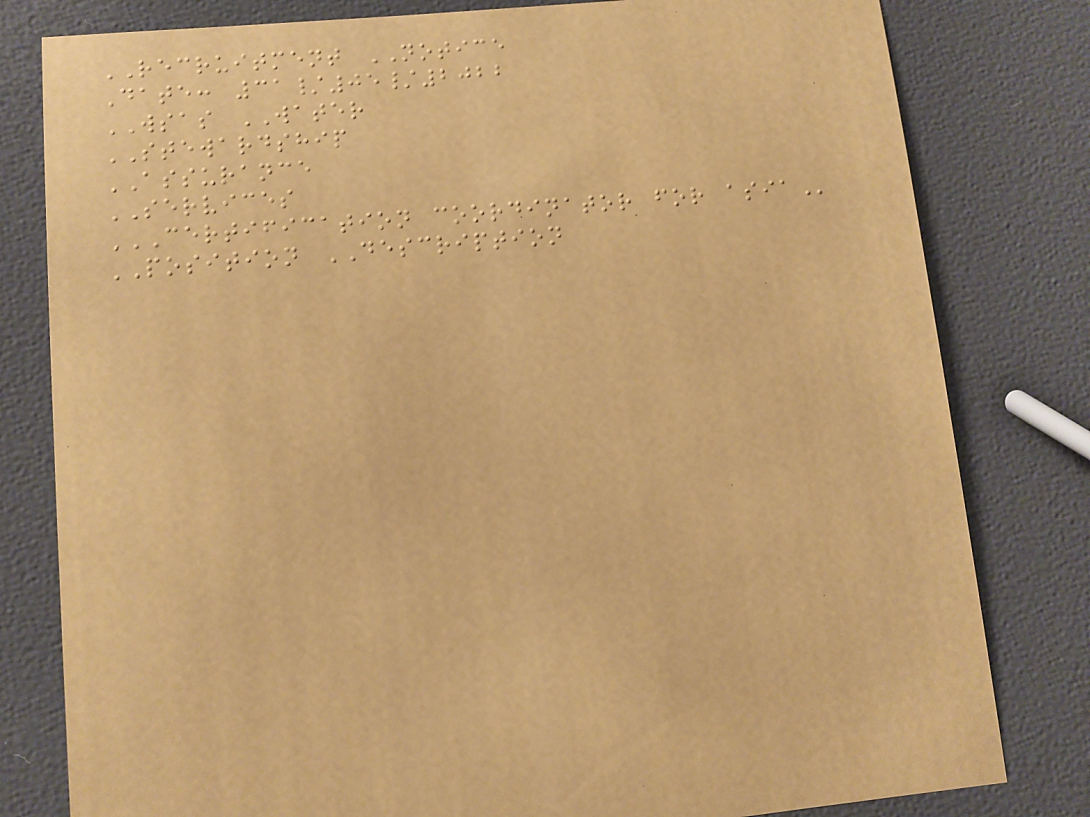RECRUITMENT NOTICE
Date: 31/05/2022
WSAS WATER
STEWARDSHIP
ASSURANCE
SERVICES
CERTIFICATION COORDINATOR FOR ASIA
POSITION DESCRIPTION
